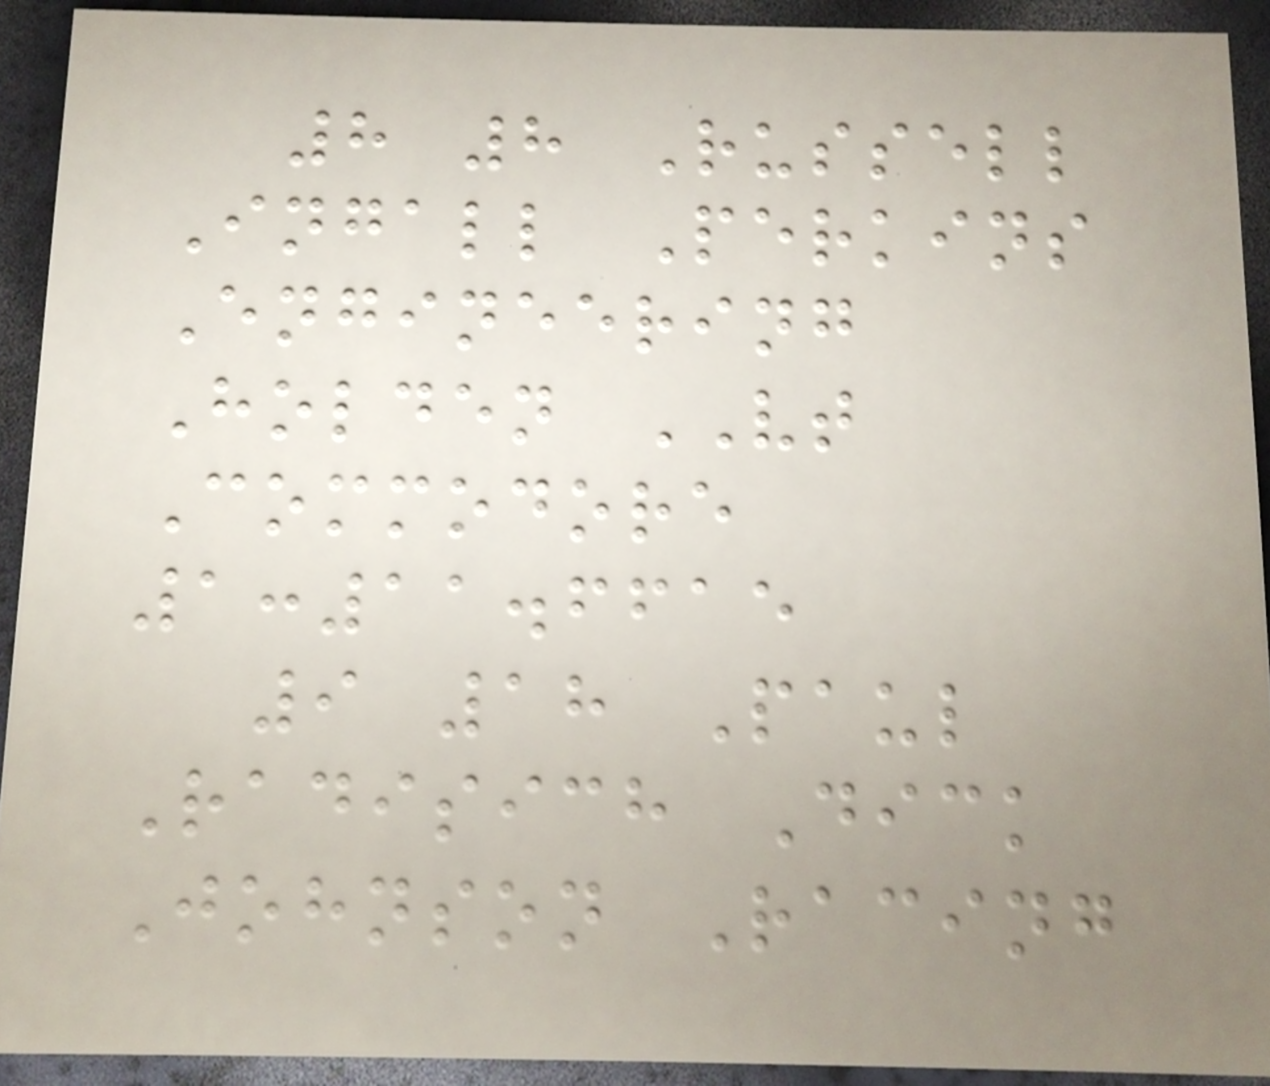8 8 Russell
Ingall Perkins
Engineering
Holden VT
Commodore
1:11.6615
9 18 Paul
Radisich Dick
Johnson Racing
